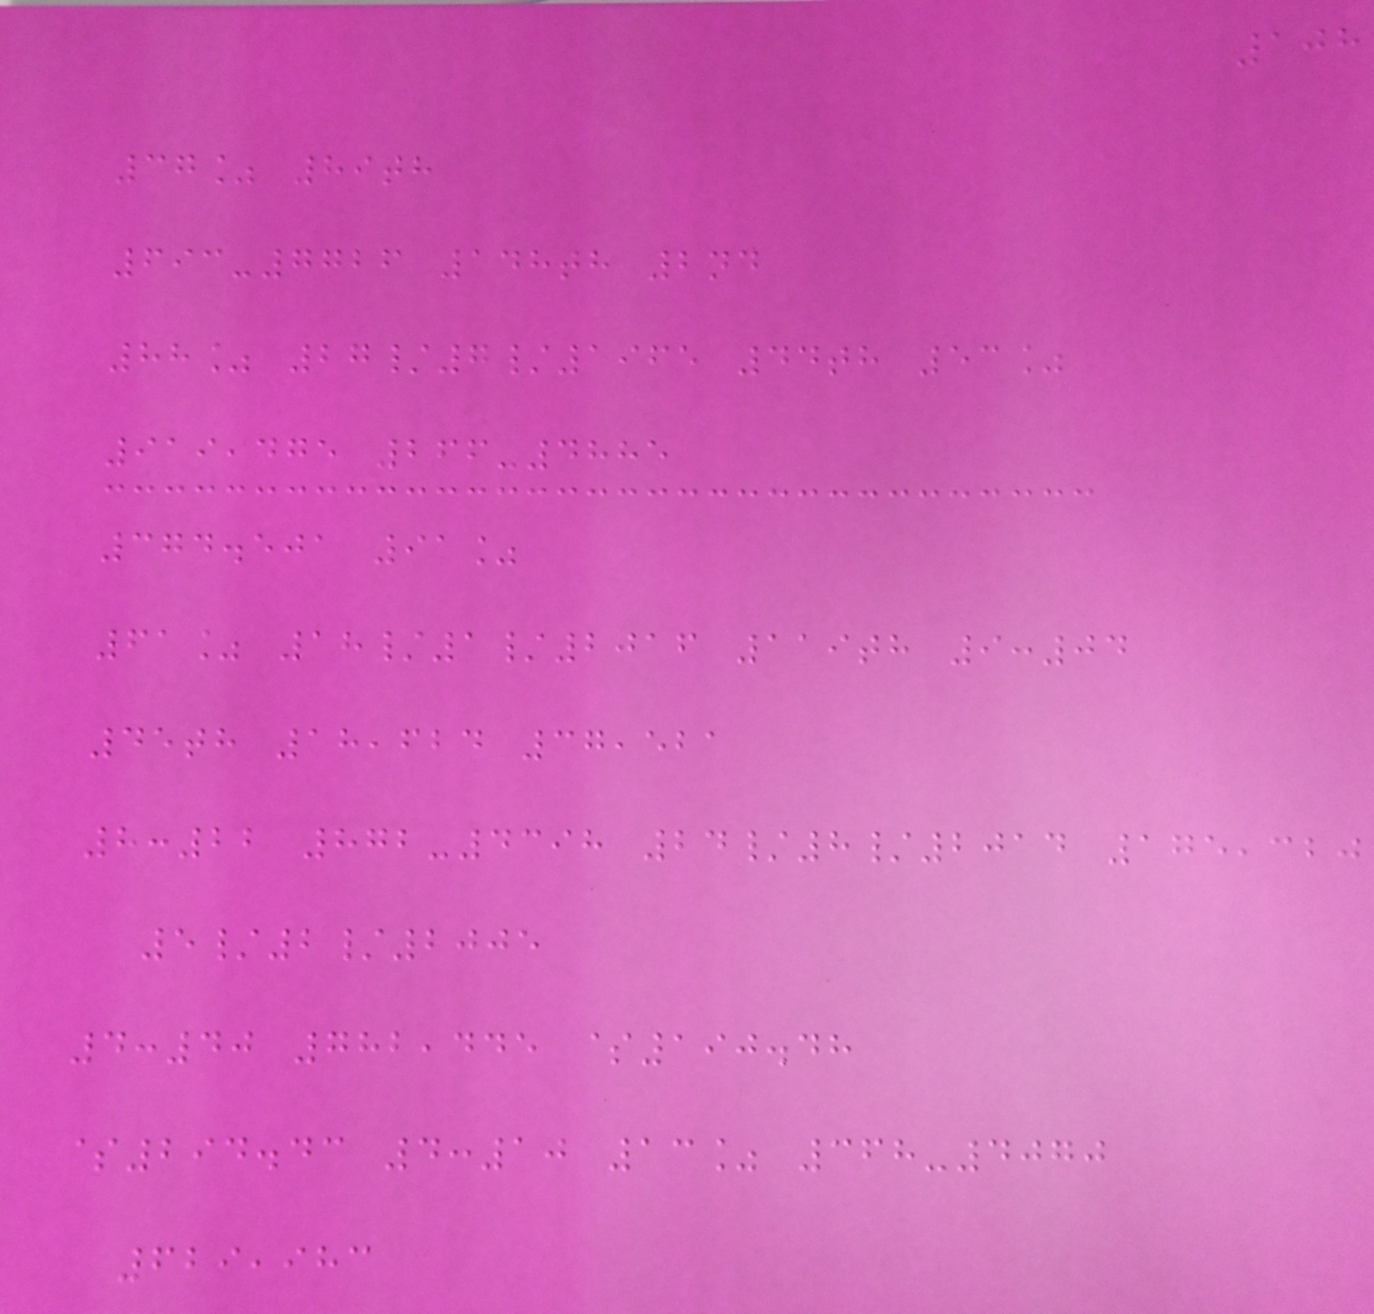108
37% 89th
693-7726 148th 2nd
88% 27/7/1965 44th 53%
919,475 266-4885
374.501 91%
61% 18/1/2016 119th 9:04
45th 18,624 37,521
8:22 872-4398 24/8/2014 175,320
5/2/2005
4:40 782,445 $190.48
$294.43 4:10 13% 368-4070
629,983
